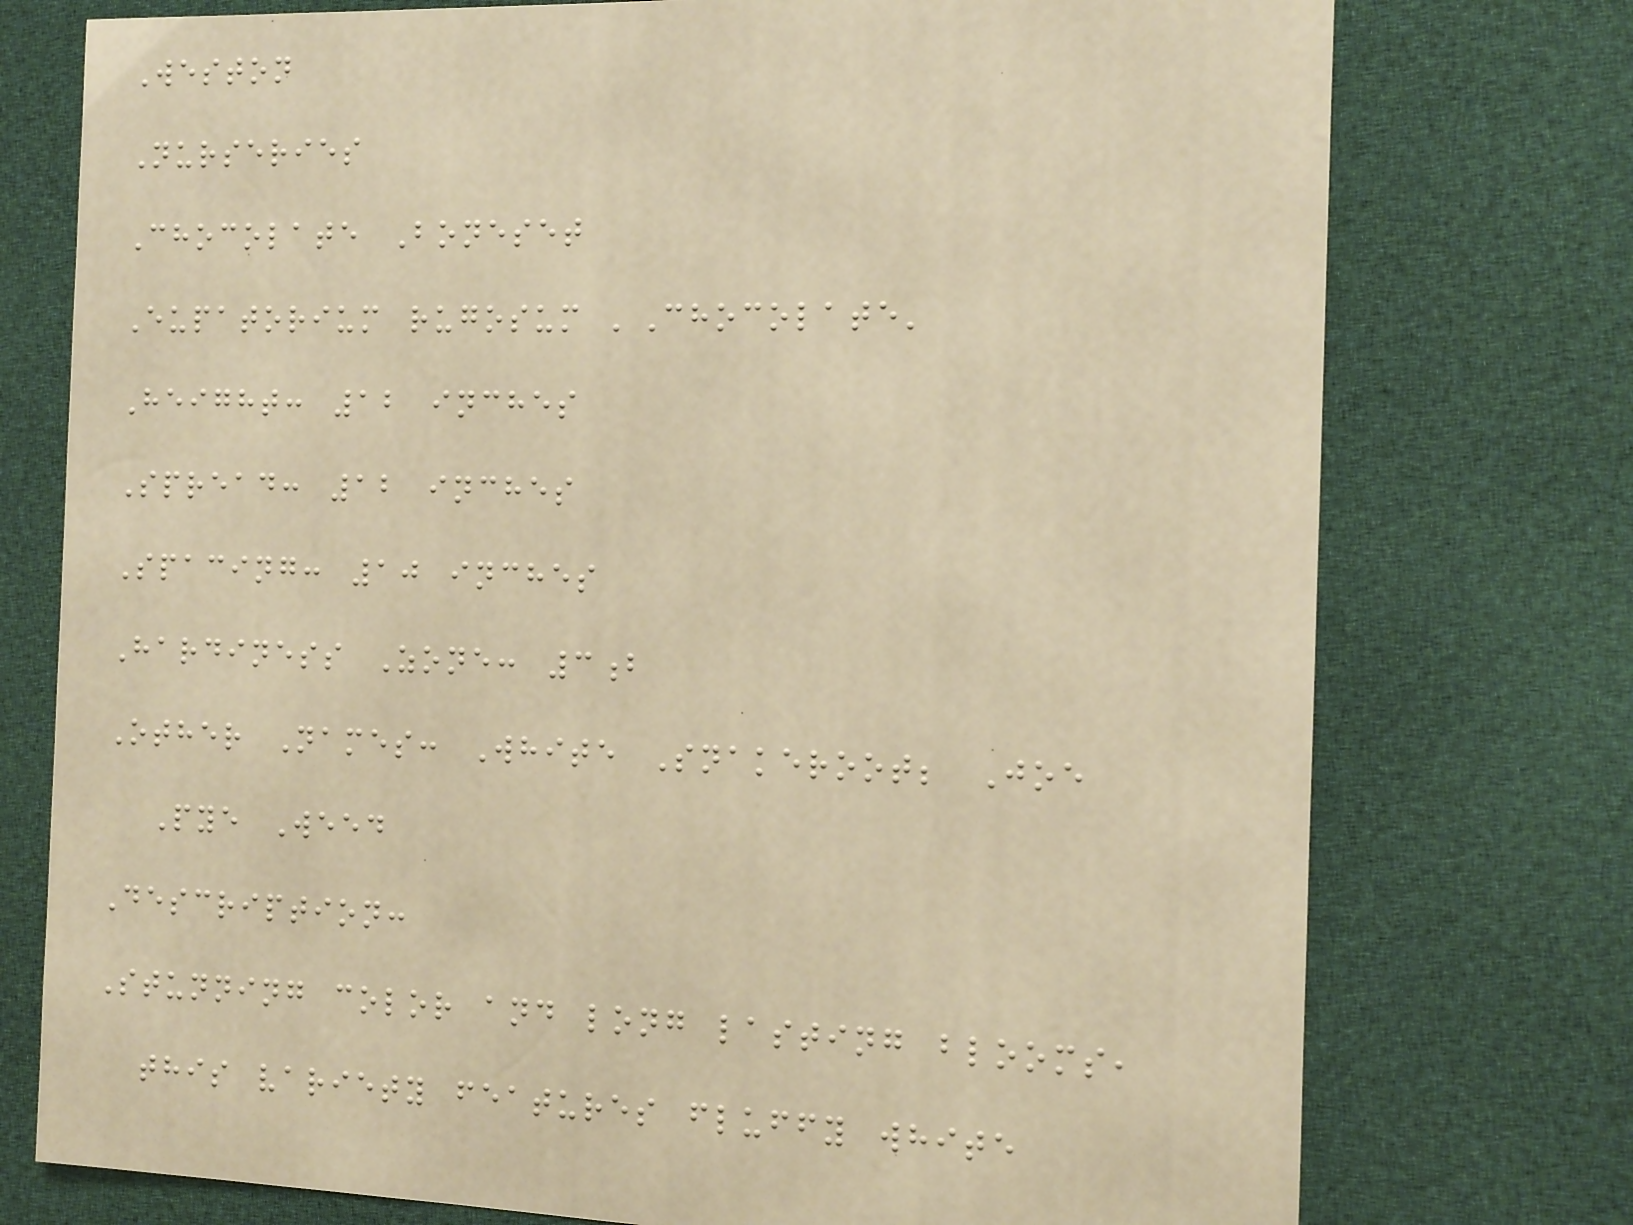Weston
Nurseries
Chocolate Boneset
Eupatorium rugosum 'Chocolate'
Height: 12 inches
Spread: 12 inches
Spacing: 10 inches
Hardiness Zone: 3b
Other Names: White Snakeroot; Joe
Pye Weed
Description:
Stunning color and long lasting blooms,
this variety features fluffy white
